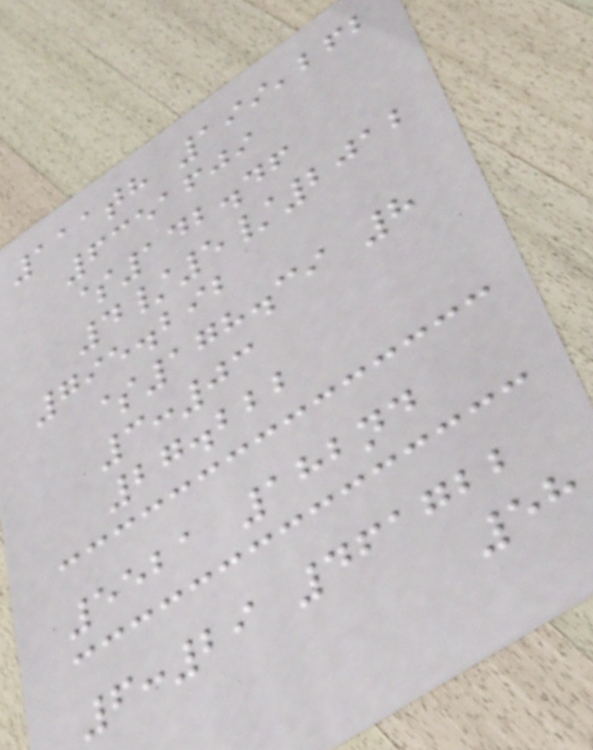111th 199,262
6351609
$142.46
4/5/2012
795.292
$178.39 8
3:03
27.222
5521 182nd
6:29 461722
58
